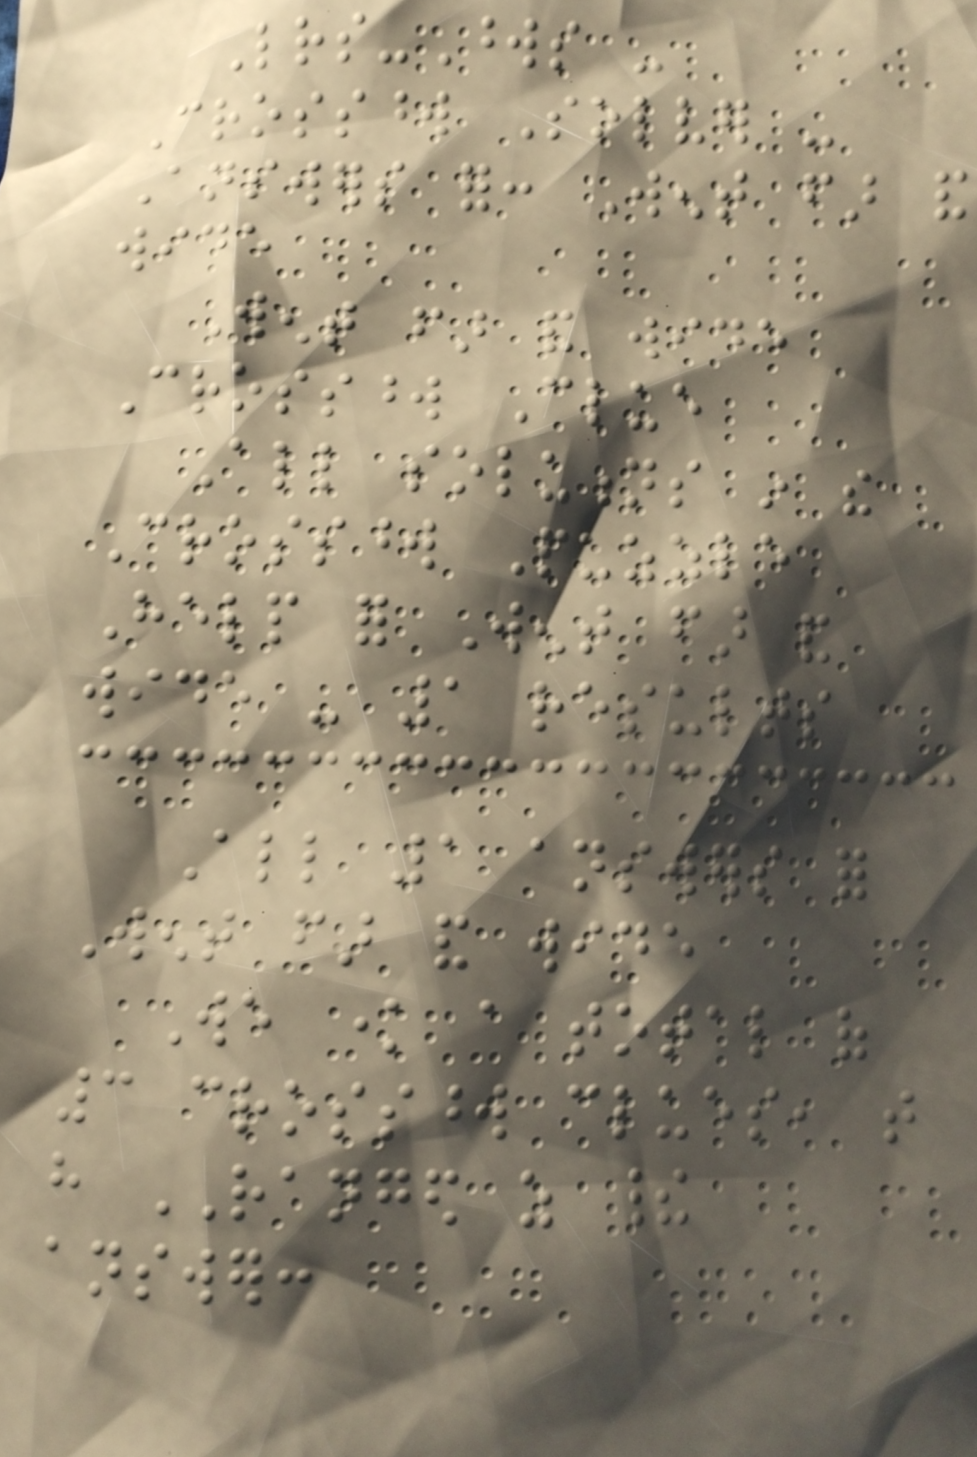Letters-Words -
Crossword Solver -
Answers for: Went far and
wide
Went far and wide
Crossword Clue
All solutions in the
Crossword Puzzle
Help for Went far and
wide - 1 results
All 1 answers for
Went far and wide
We know a total of
3 crossword clues, that
have RANGED as their
answer:
